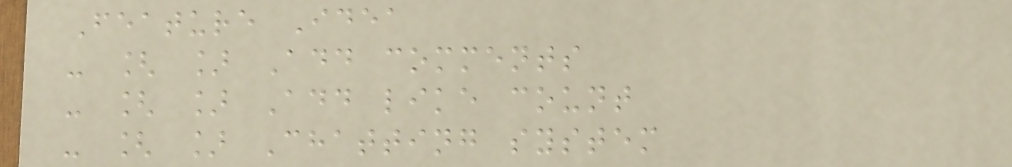Feature Idea
- [ ] Add comments
- [ ] Add like count
- [ ] Chatting system
